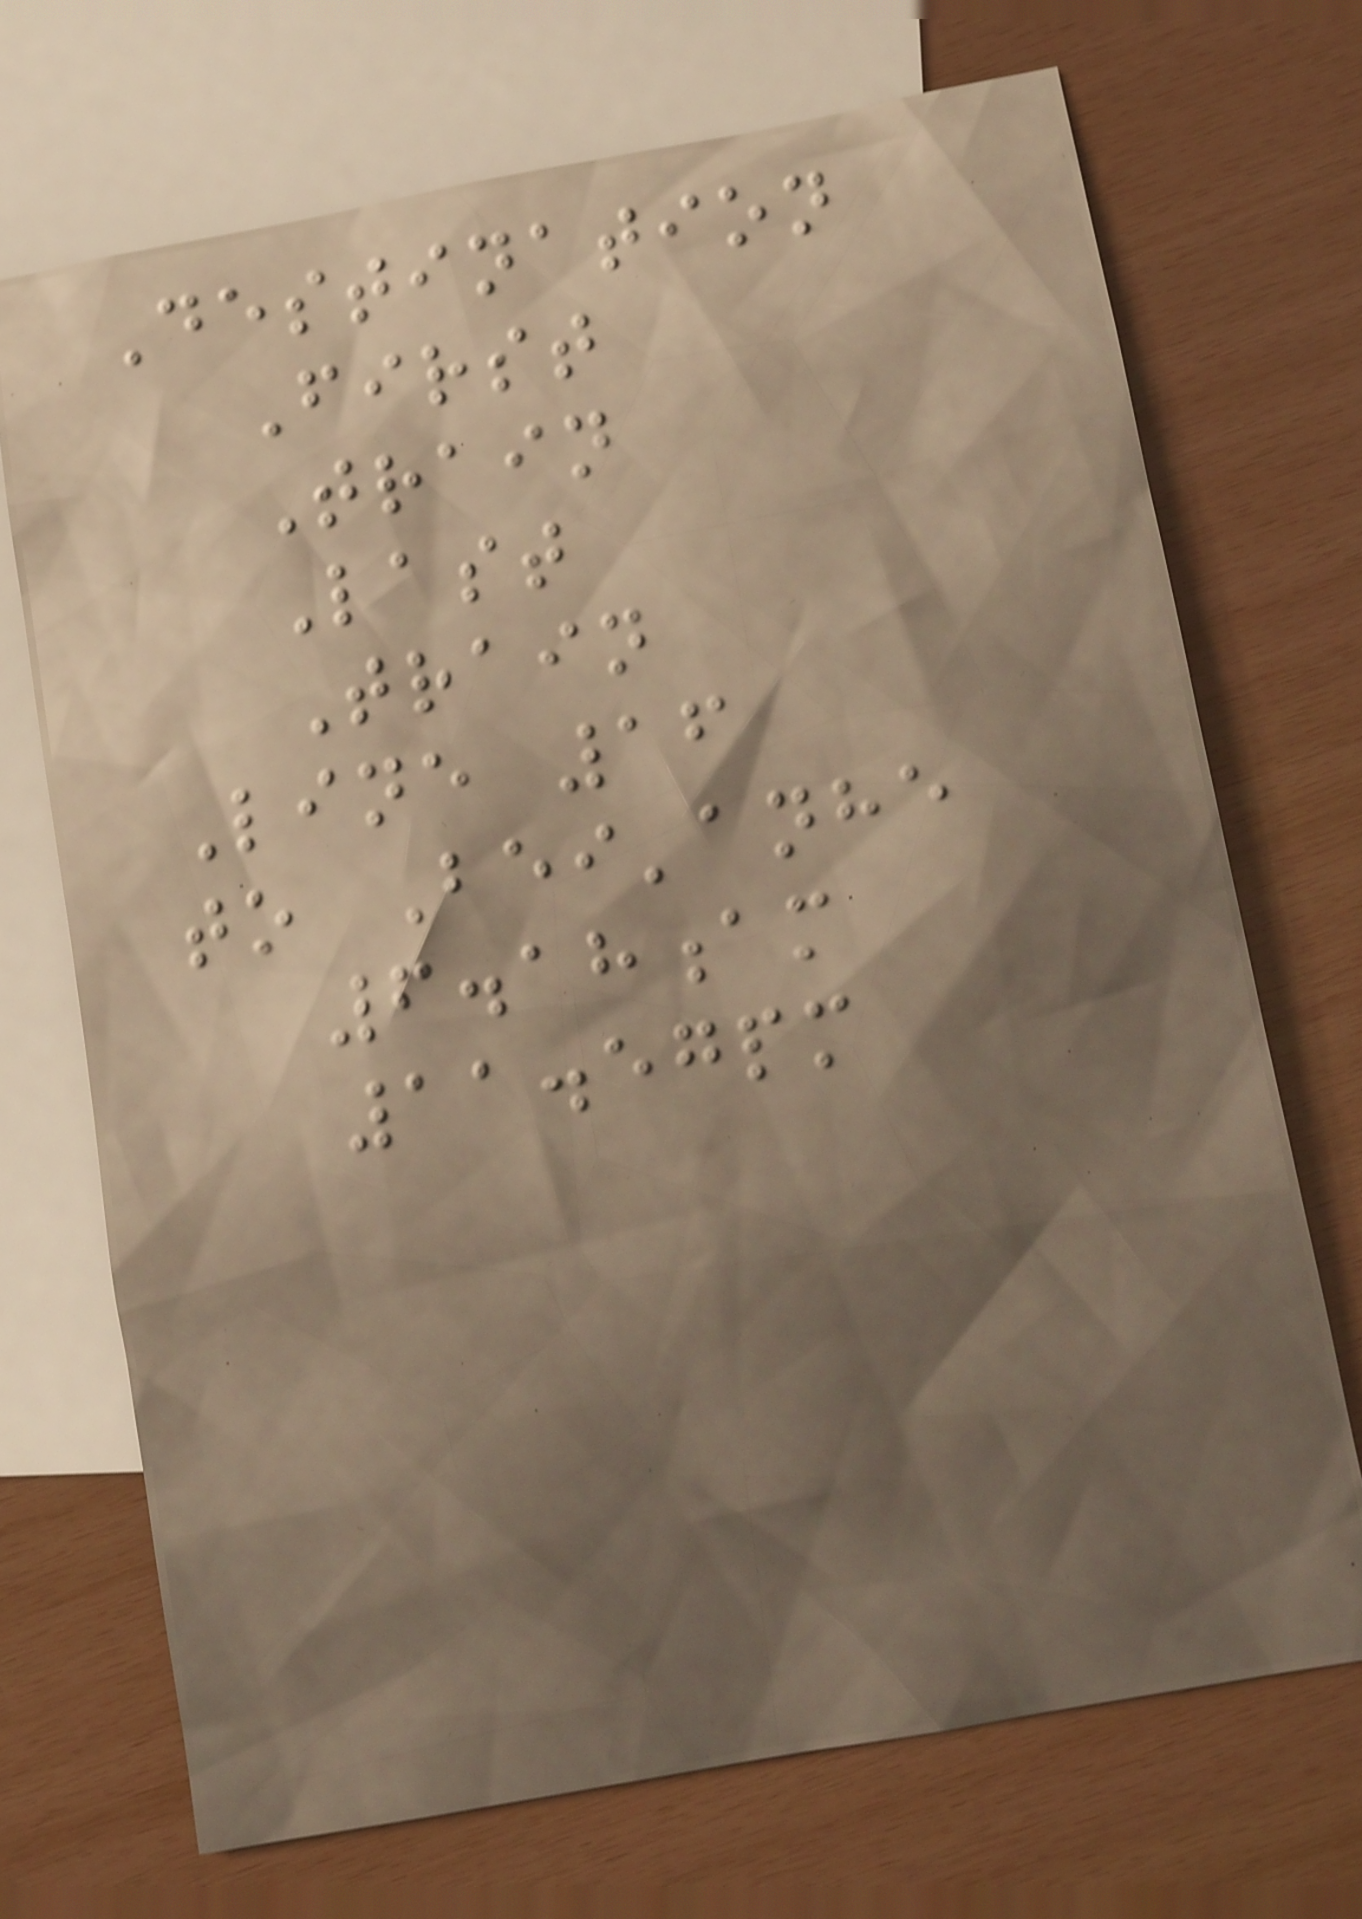Destination
First
Train
Last
Train
Line 16
to Bei'anhe
6.18am
11.57pm
